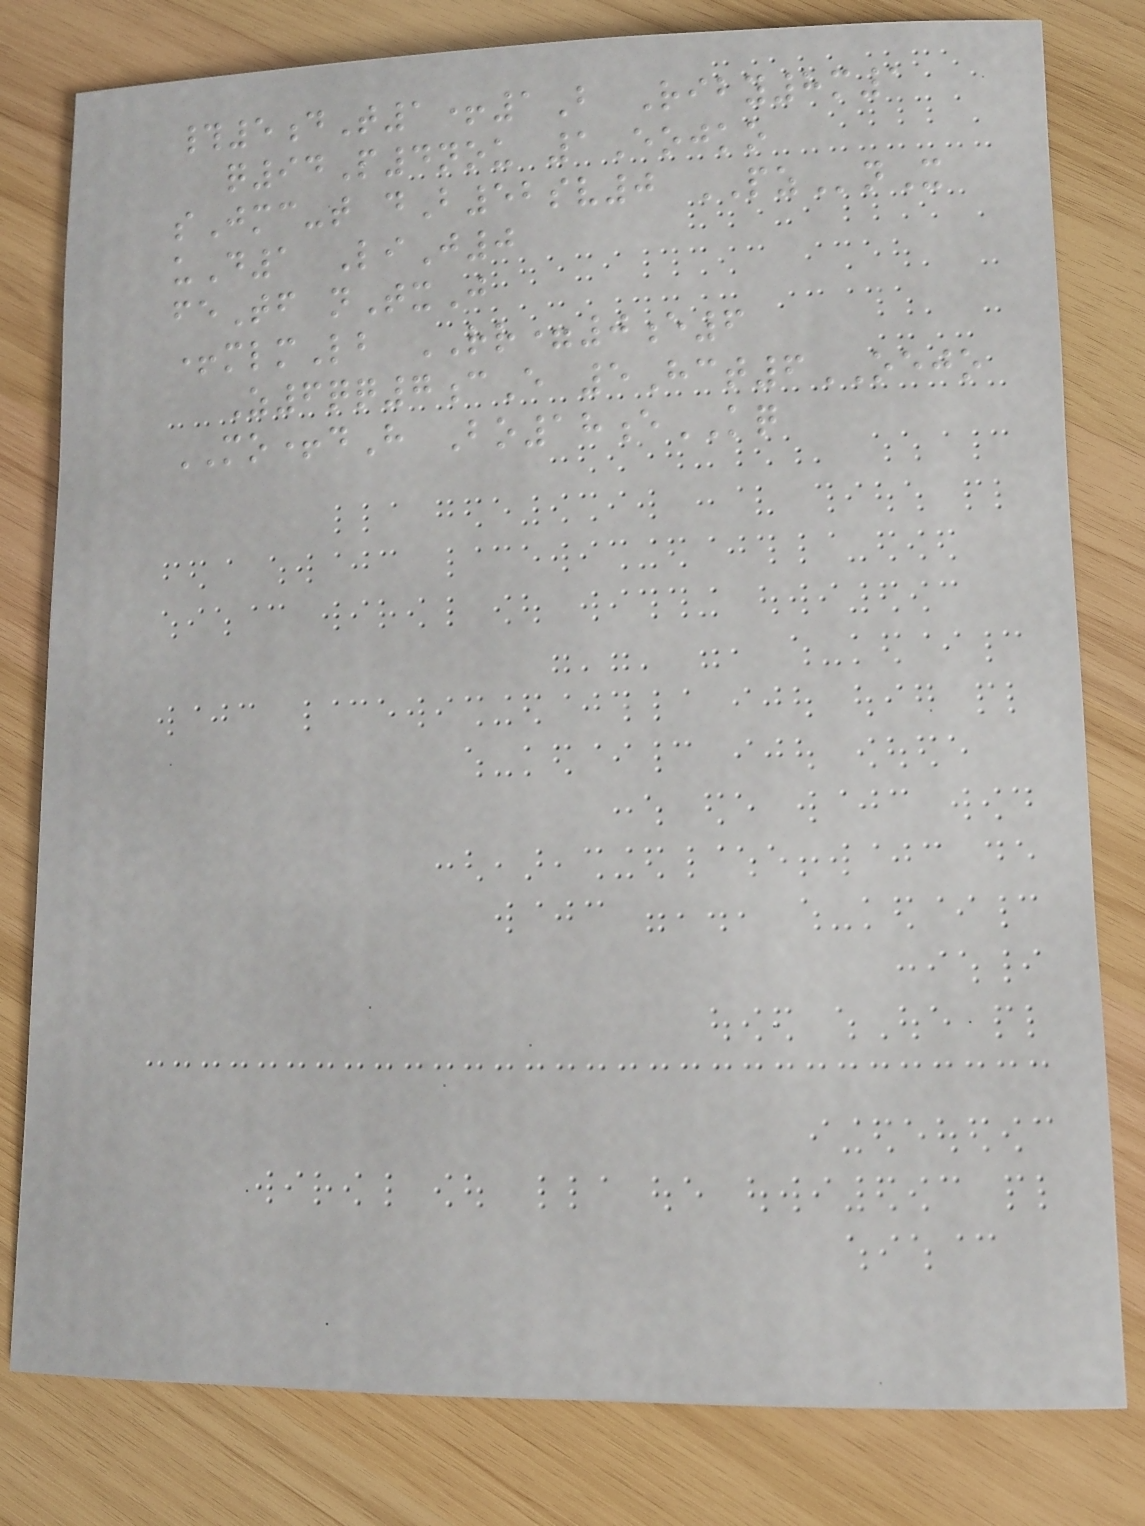#5dT1+1B Riby8m1
q94P4nou 1Eojko
sJmc-t dB52sv0 PZnX
uD1 LiJ0
feTf nTxJ
+mlmLb RR=0e6
Z6qq7cE 5Hct6OEJO
MO+dH Bo18eKQ
